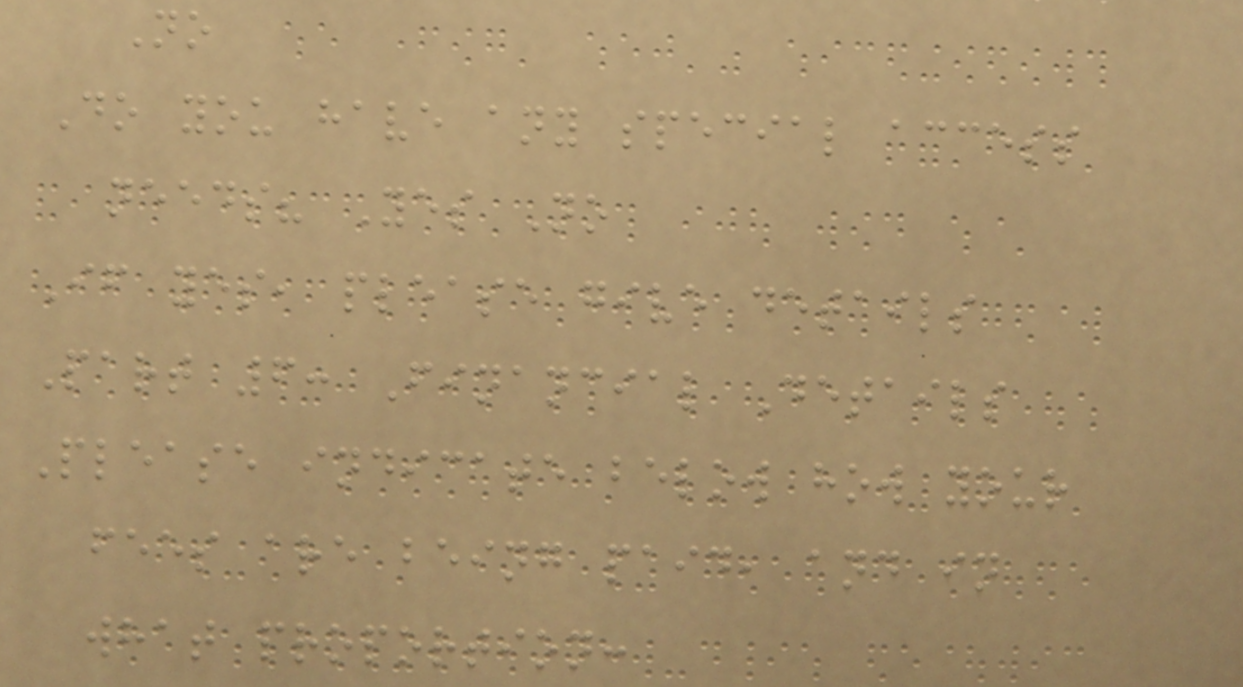No
Do you have any special access
needs? Yes No
If yes, please give details
Part 6: Financial Details
Please indicate below how your
fees are being paid, and in
what proportion:
